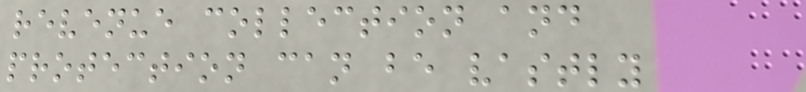revenue collection and
protection can be vastly
